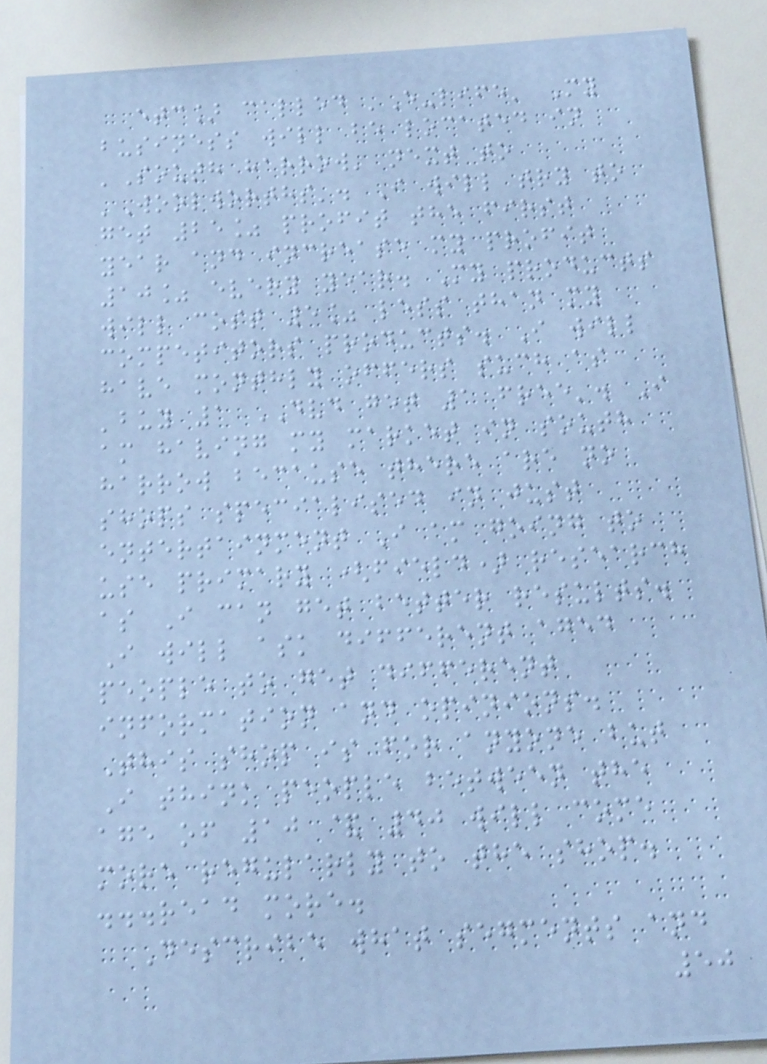etc] called 'E-life' My
business will be located in
'South harrow' next to
'Woolworths'. I will try to
get 25% profit the first
year and increase my profit
10% every year. My products
will cost 5% less than my
competitors products. I will
have monthly offers such as
'buy 1 DVD get 1 free'. I
am having my market in south
harrow because there are no
shops specialised in just
entertainment I am going to
use primary (field) research
as I can get better results.
I will ask different aged
people to get different
information and opinions.
This shop is for anyone but
I think people between the
age of 10 & 40 will come
more regularly to the shop.
...read more.
Describe what segments and
50
